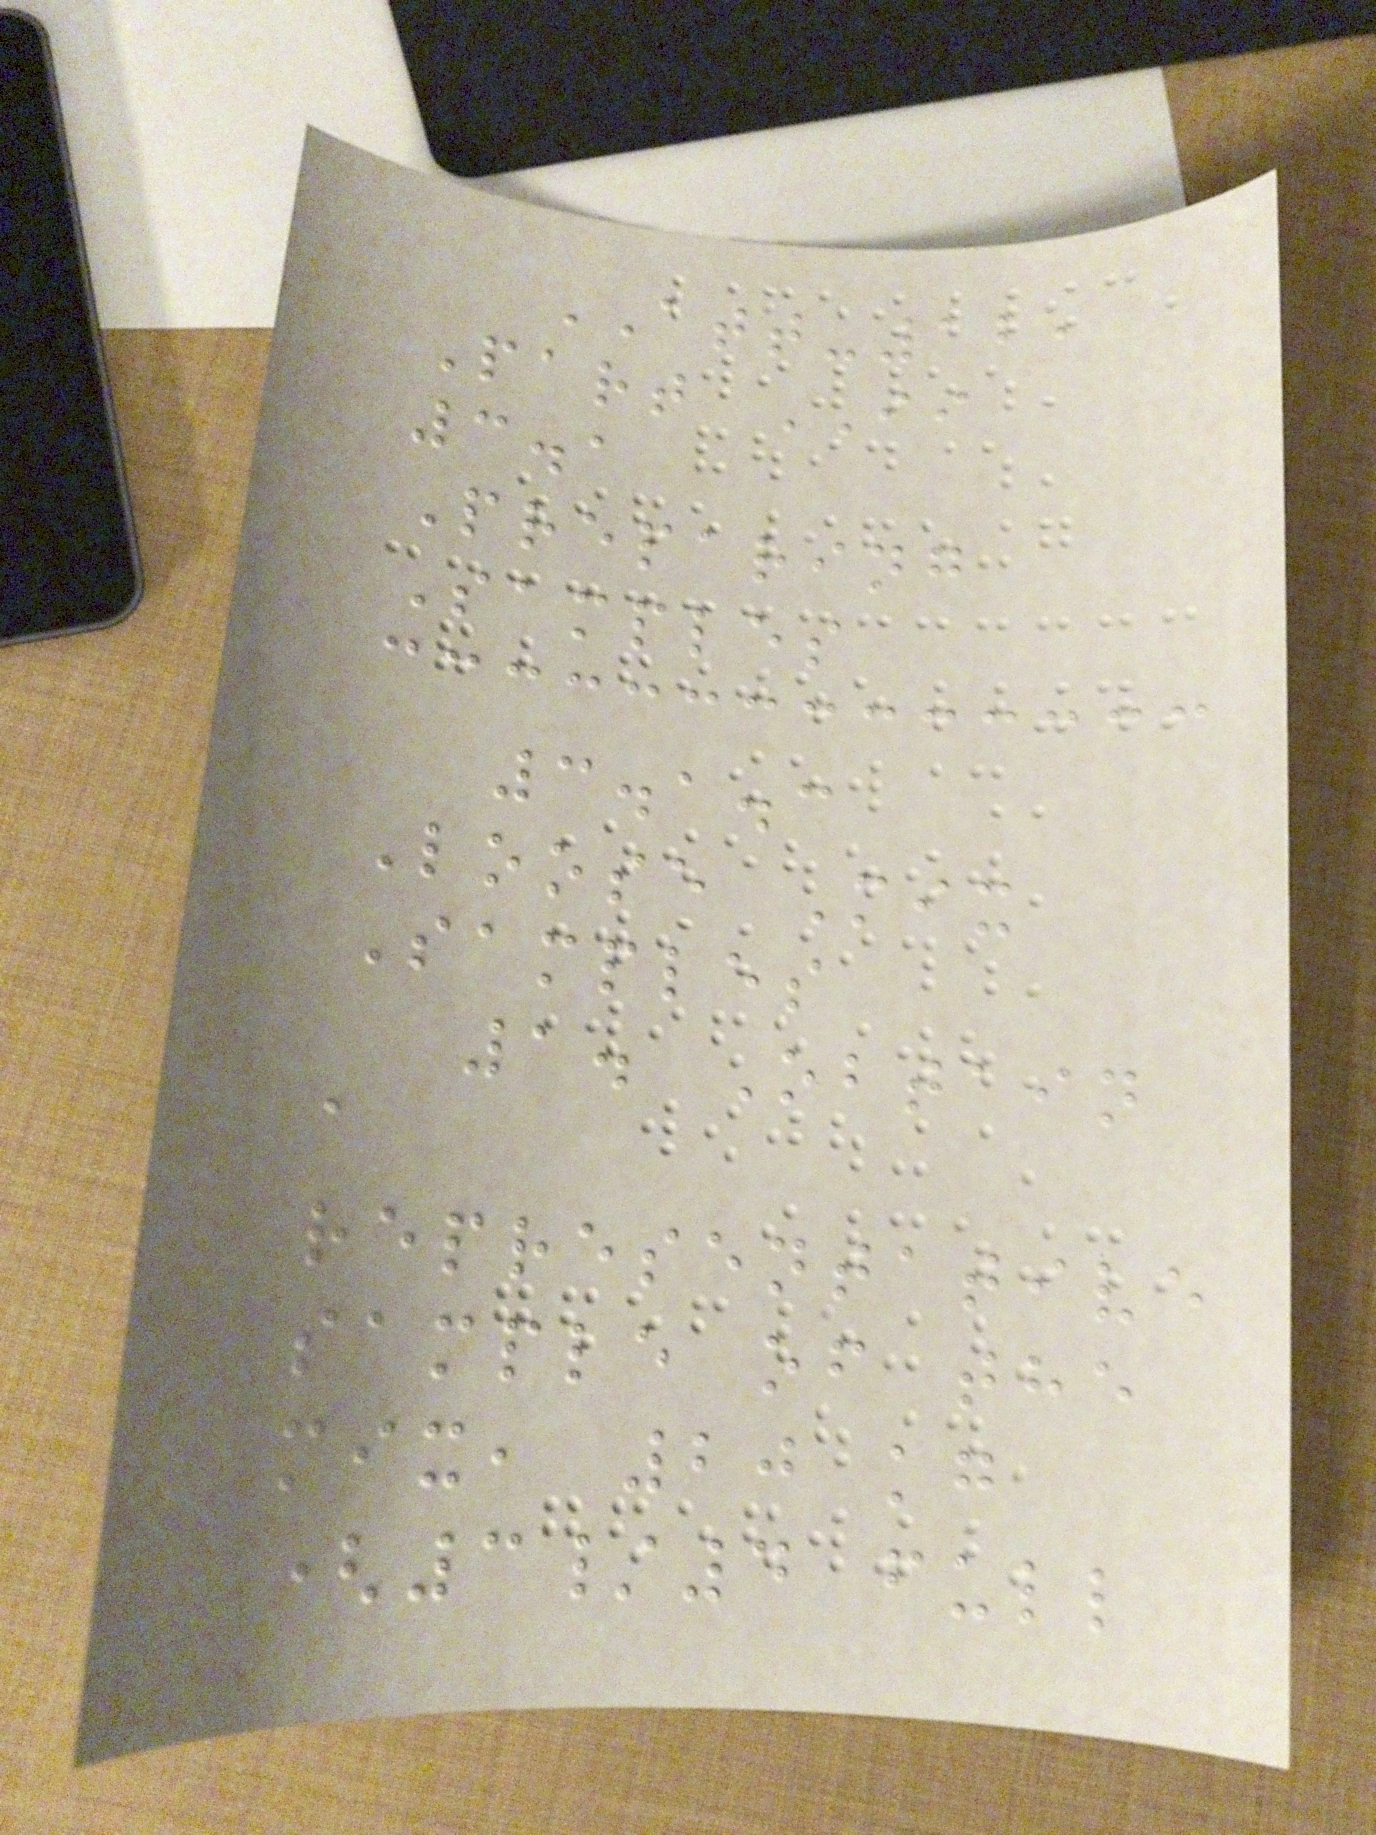ATT-12,
Part II
3.1
Preparing
Samples
3.1.3
Loose Mix
Samples
1. Obtain
a
representative
sample of the
mix, 20 kg
(3/4 full
